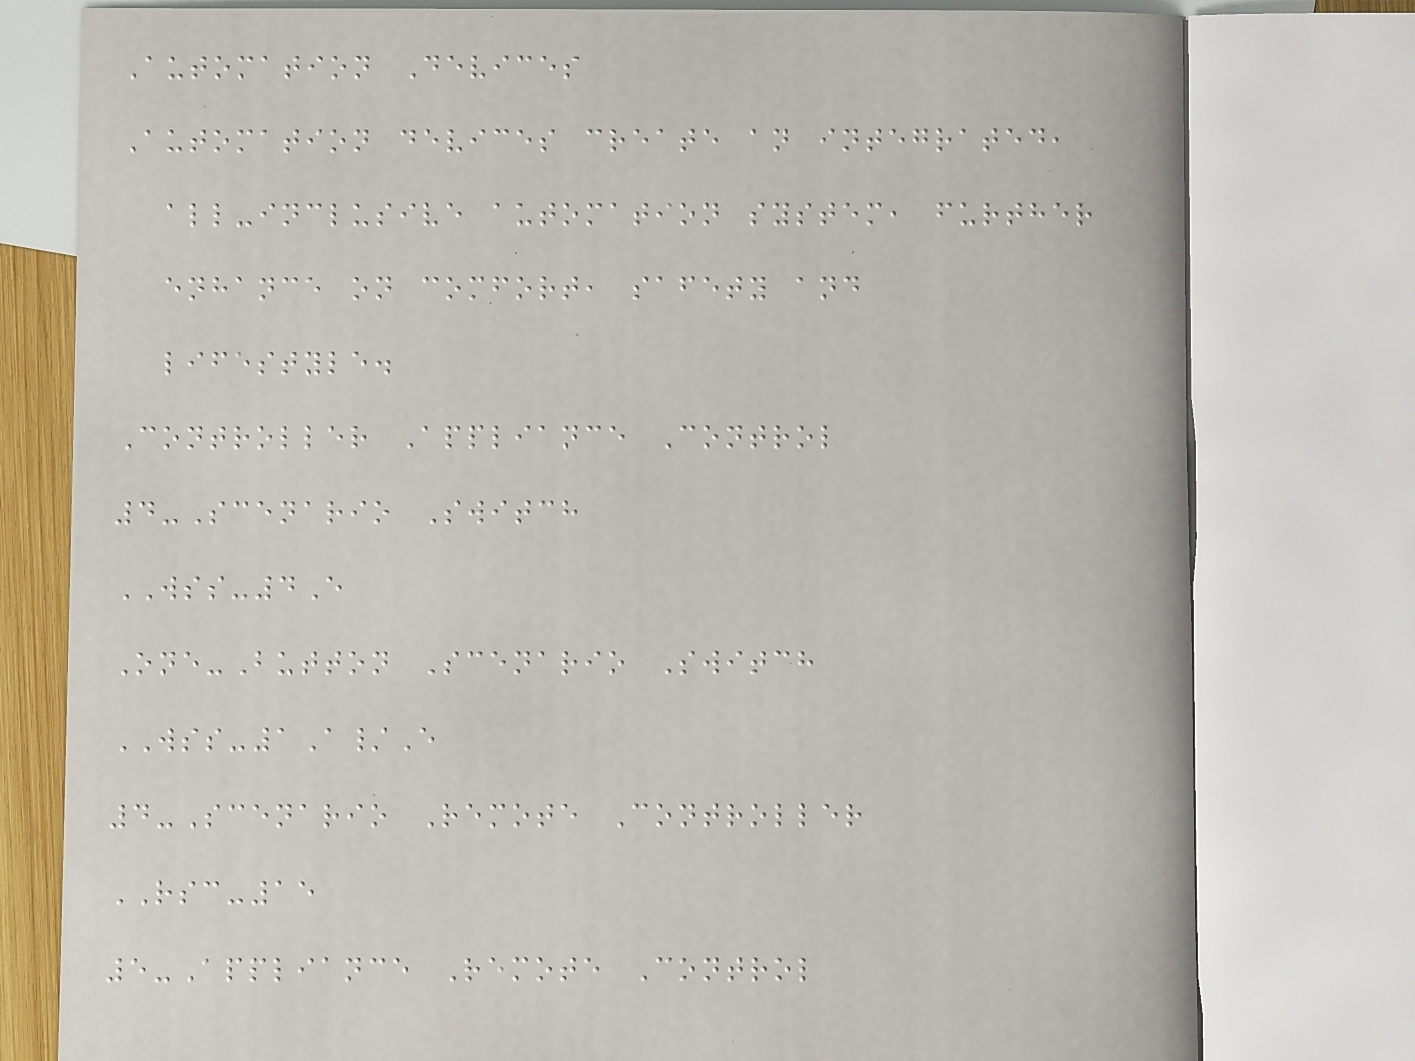Automation Devices
Automation devices create an integrated,
all-inclusive automation system, further
enhance on comfort, safety and
lifestyle.
Controller Appliance Control
4-Scenario Switch
WSS-4E
One-Button Scenario Switch
WSS-1A/E
4-Scenario Remote Controller
RSC-15
5-Appliance Remote Control
